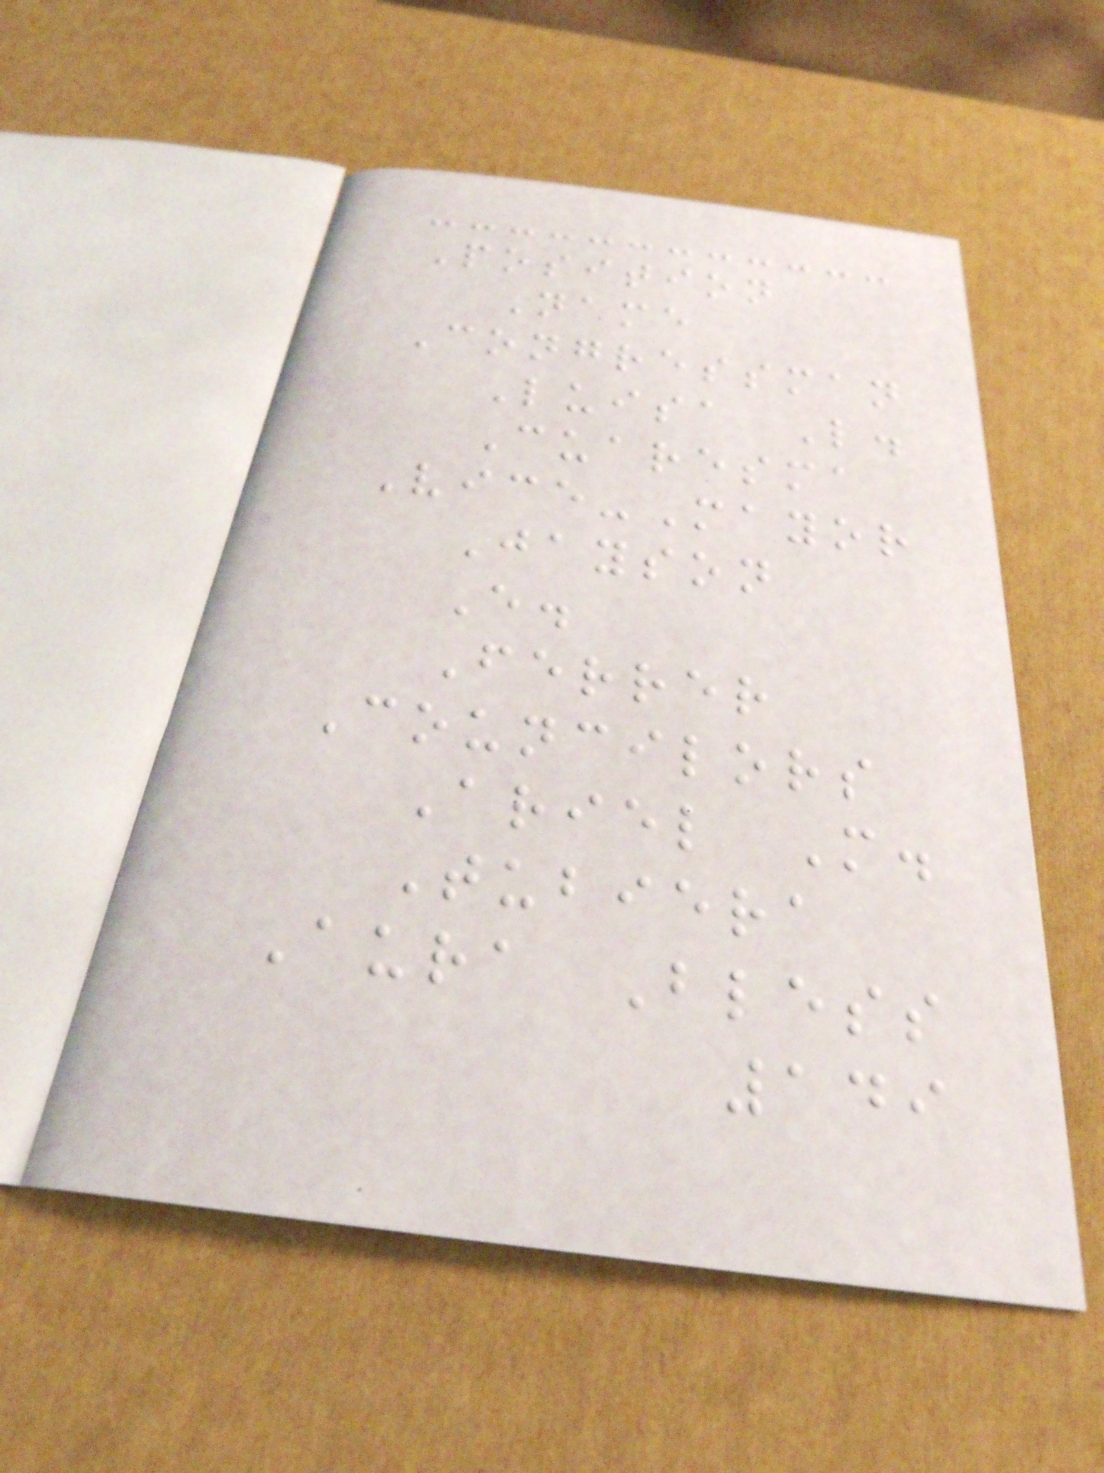Position
Name
Congressman
Luisa L.
Cuaresma
Vice-Mayor
Jayson
E.
Ferrer
Councilors
Ariel M.
Tubiera
Aura Bless
149
